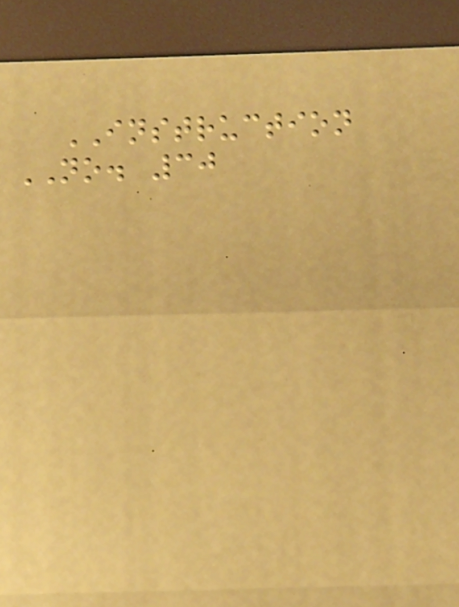INSTRUCTION
NO. 30
